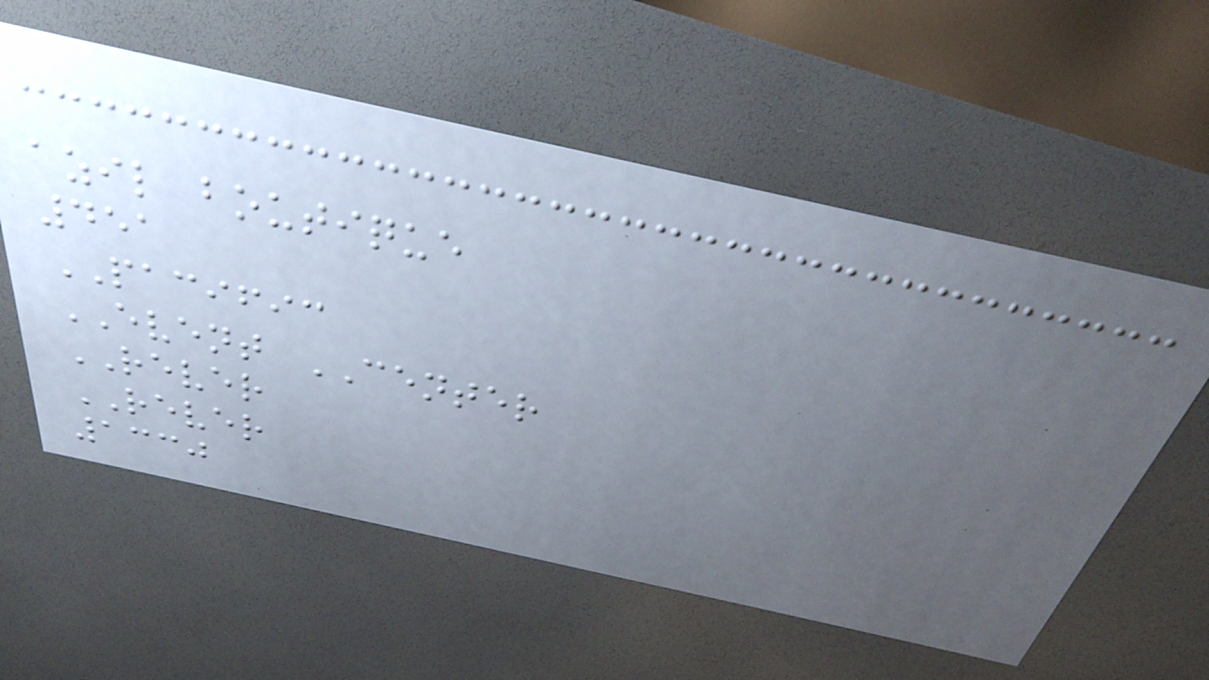azil boutique
451
PACIFIC
EVENT CENTER
REVER
REVER
1330
